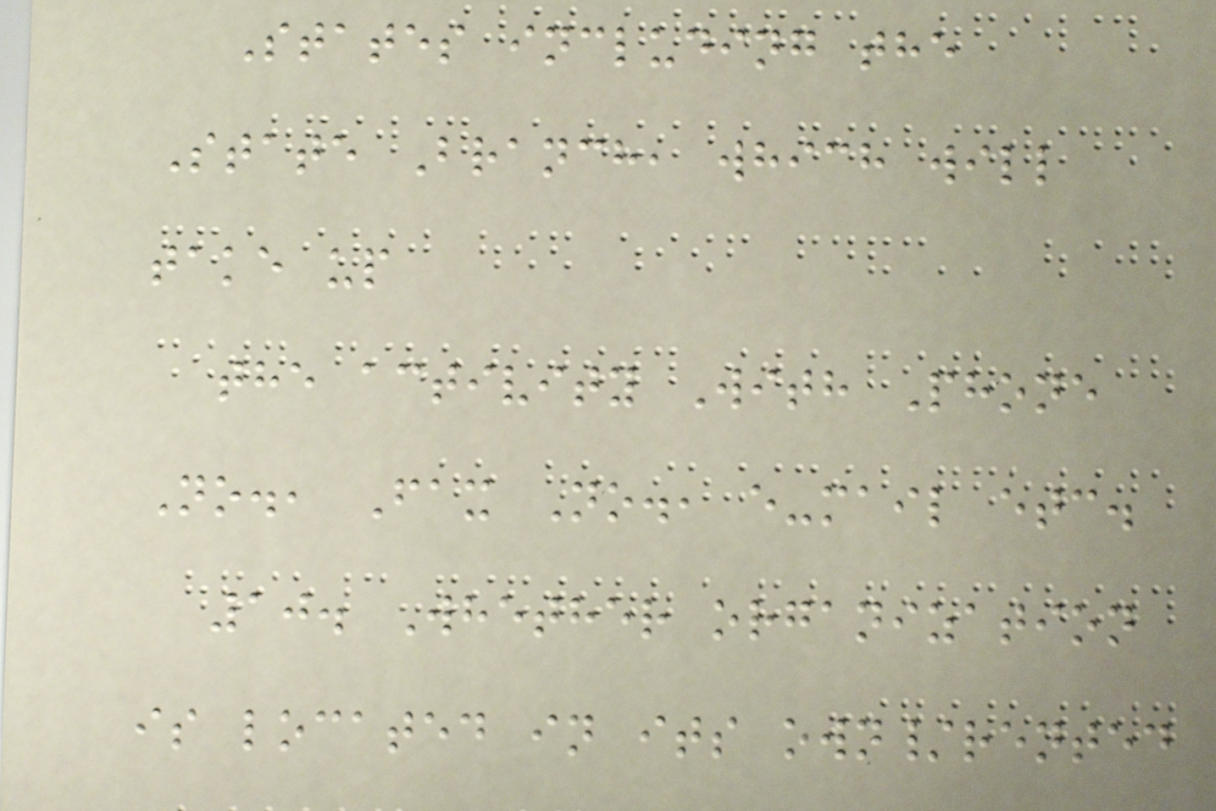States including the
State Branch, which will
take up
the activity With Phone
No., Fax No., e-mail etc.
10. Whether organization
is located in its own/rented
